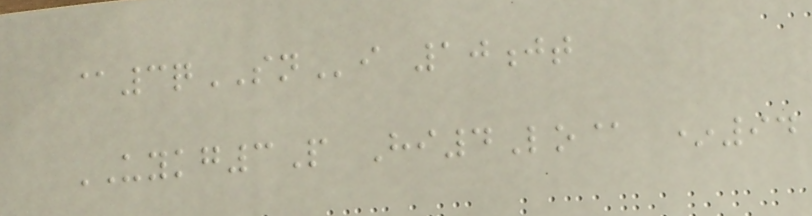@3qSNi 10jt
UYKG3P Hi4Lo@ *94
